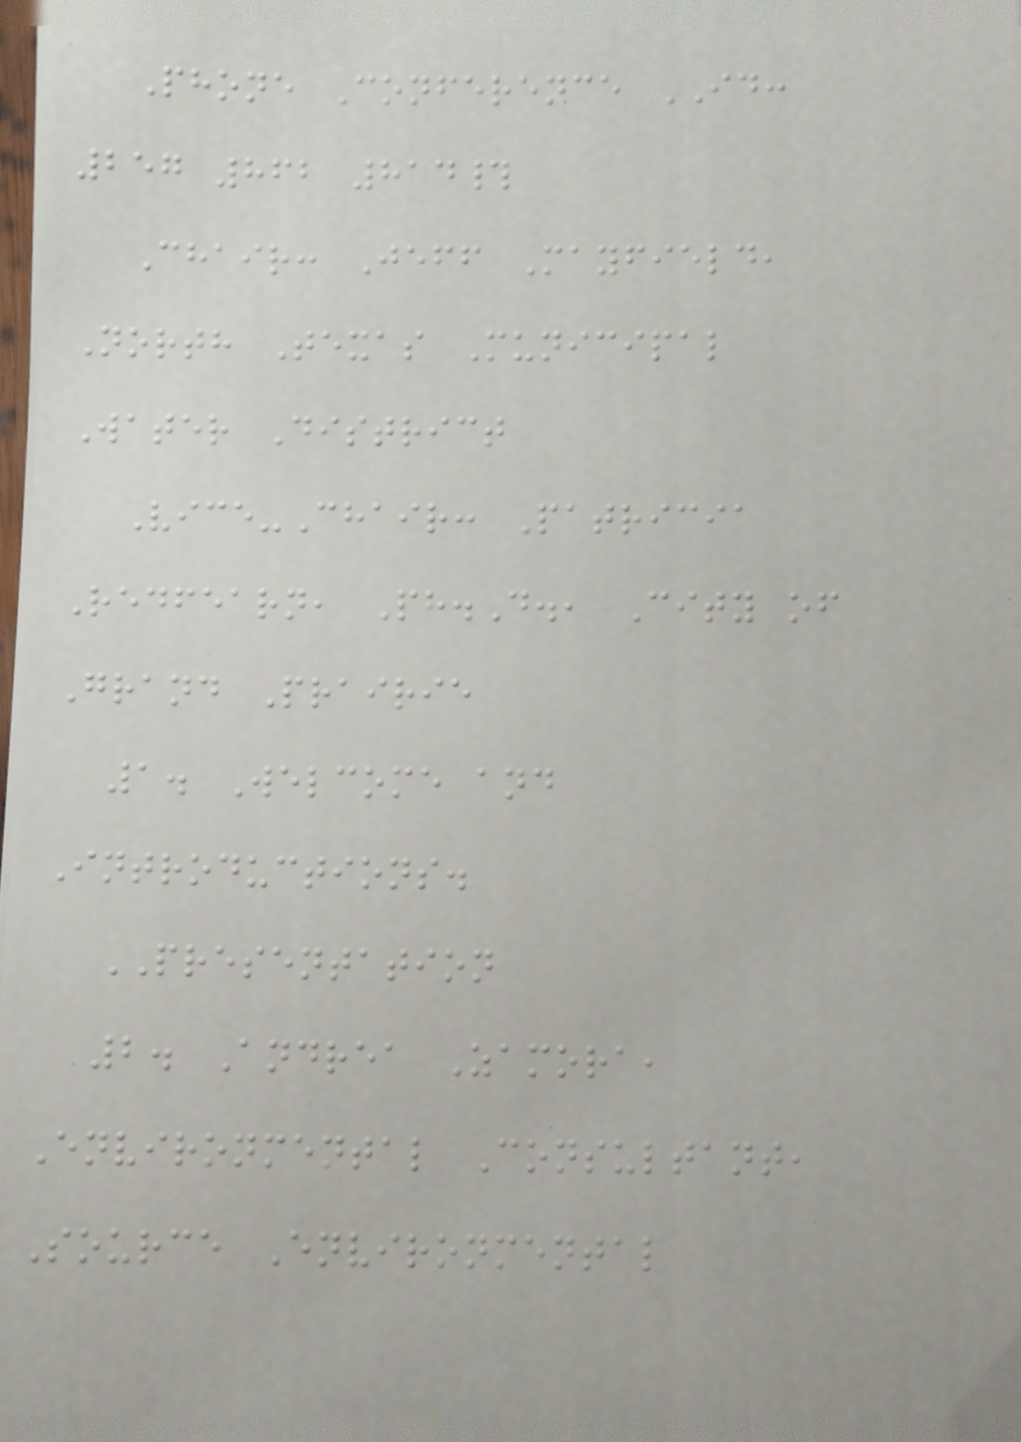Phone Conference ID:
257 862 814#
Chair: Jeff Mayfield,
North Texas Municipal
Water District
Vice-Chair: Patricia
Redfearn, Ph.D., City of
Grand Prairie
1. Welcome and
Introductions.
PRESENTATION
2. Andrea Zamora,
Environmental Consultant,
Source Environmental
